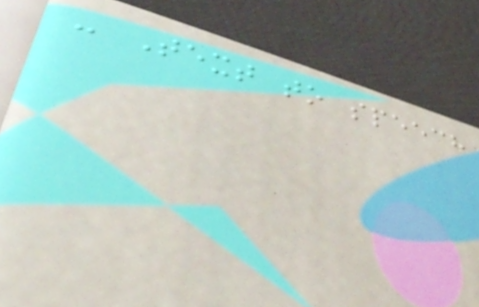- Text to speech
